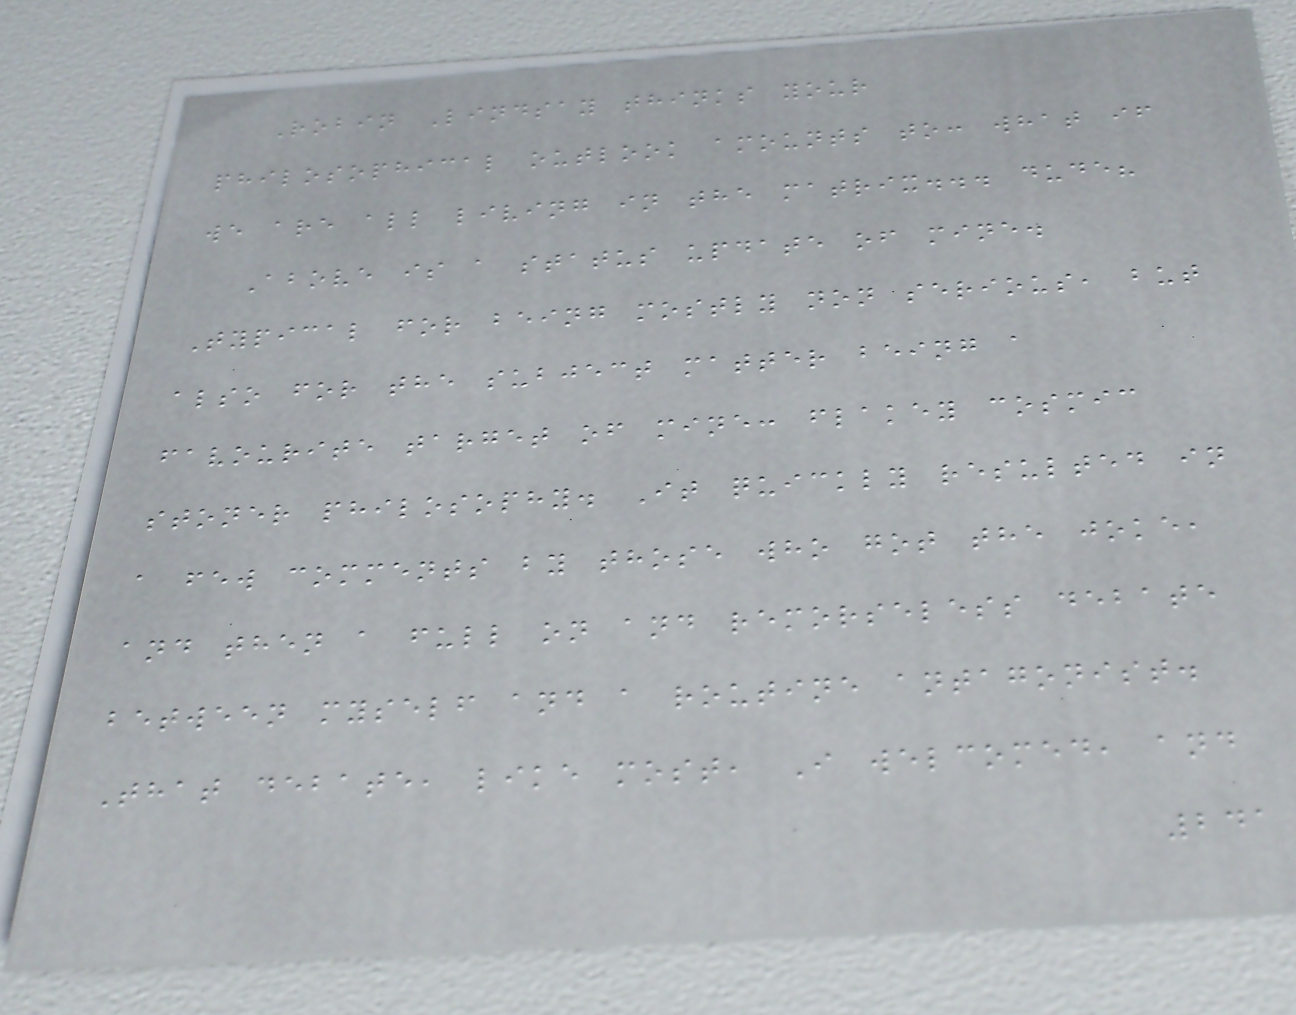Robin Lindsay thinks your
philosophical outlook amounts to: what if
we are all living in the matrix... dude?
Above is a status update of mine.
Typical for being mostly non serious, but
also for the subject matter being a
favourite target of mine: flakey cosmic
stoner philosophy. It quickly resulted in
a few comments by those who got the joke,
and then a full on and remorseless debate
between myself and a routine antagonist.
That debate, like most, I welcomed, and
241
